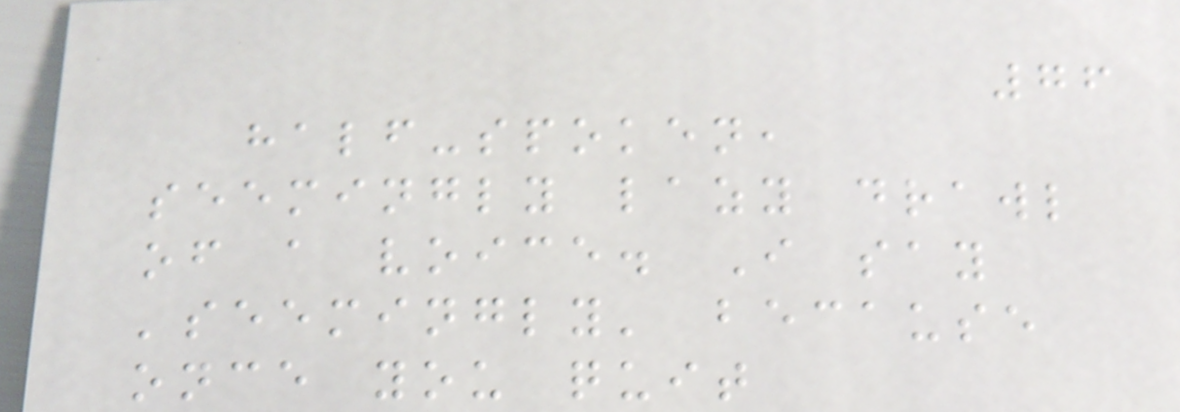76
half-spoken,
seemingly lazy drawl
of a voice. I say
'seemingly' because
once you quit
